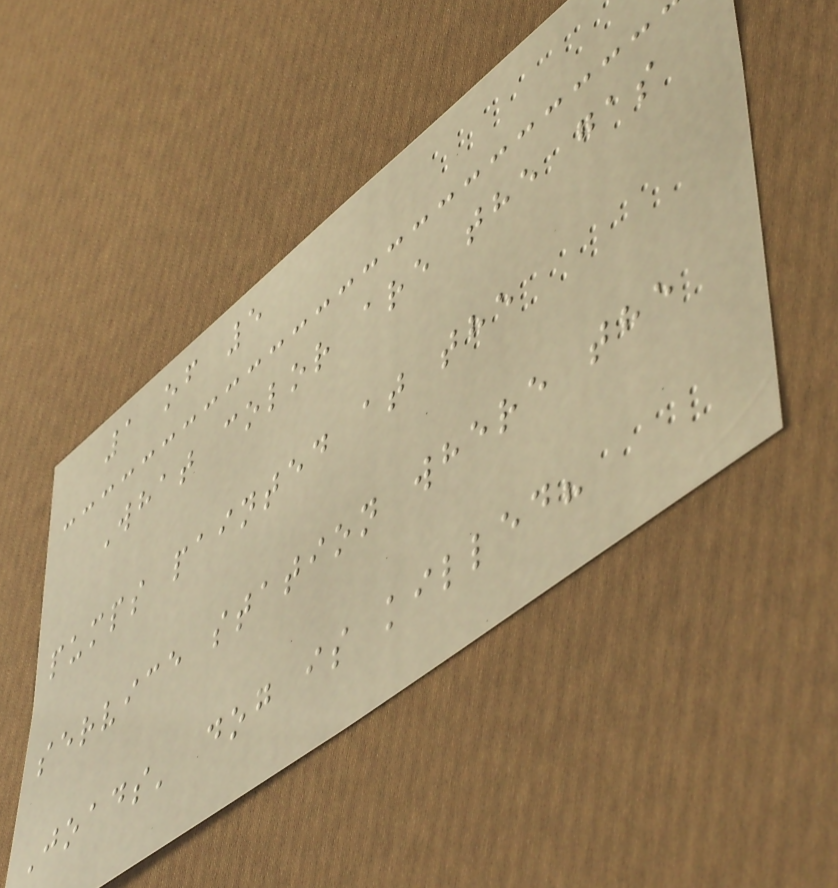1 of 5
What color are the gas
pumps painted at the
service station where the
Joads' dog is killed?
